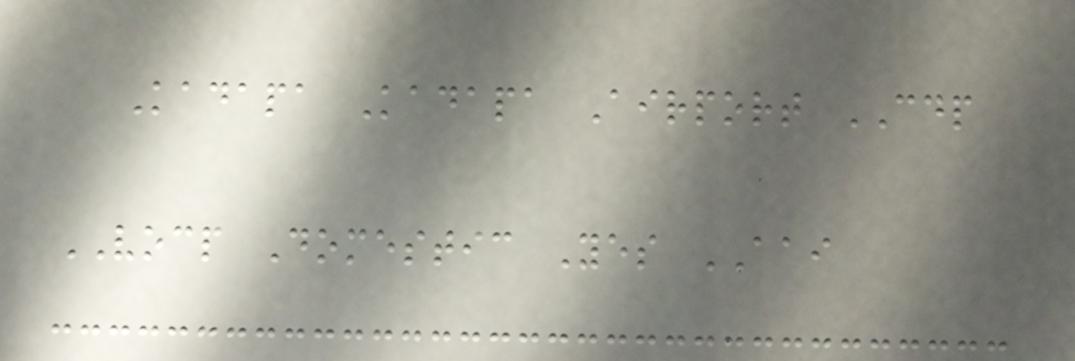Kadapa Kadapa Airport CDP
VOCP Domestic Yes AAI
